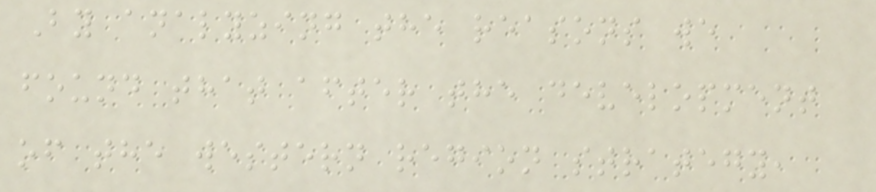By analyzing the reasons we
found that after the development
of the western region strategy,
